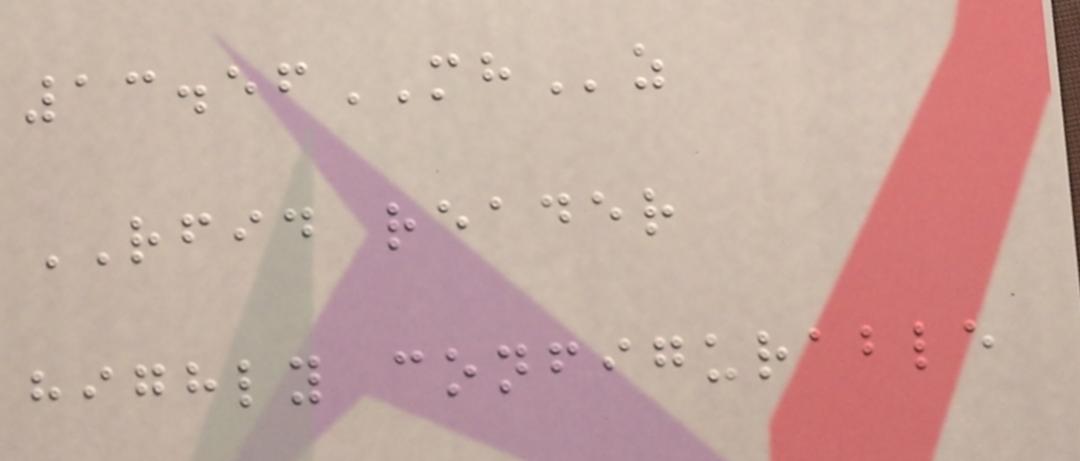13.56MHz
RFID reader
highly configurable
